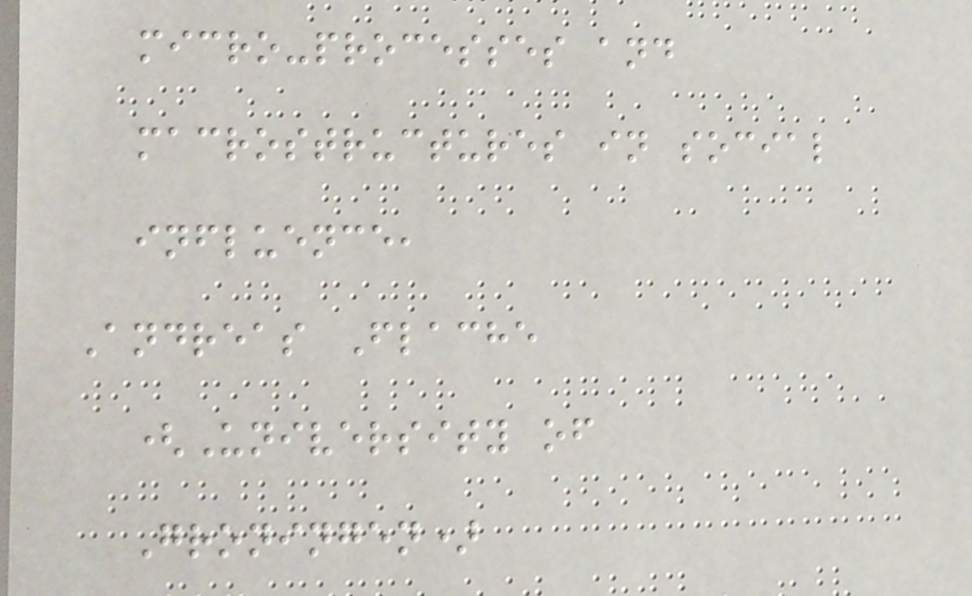micro-processes and
macrostructures in social
influence,
Andreas Flache
(University of
Groningen)
